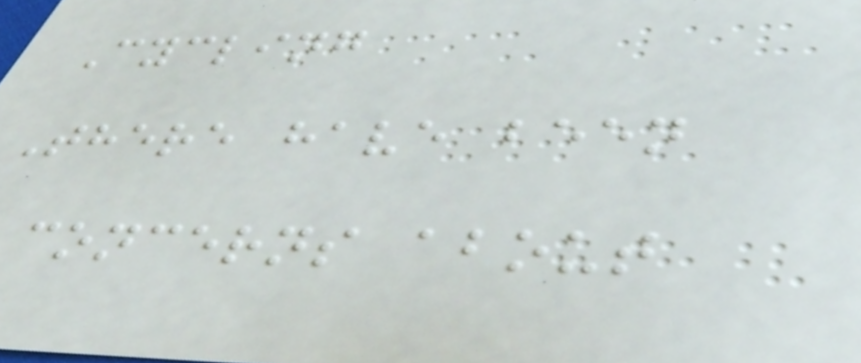Cycling
There have been
concerns about
